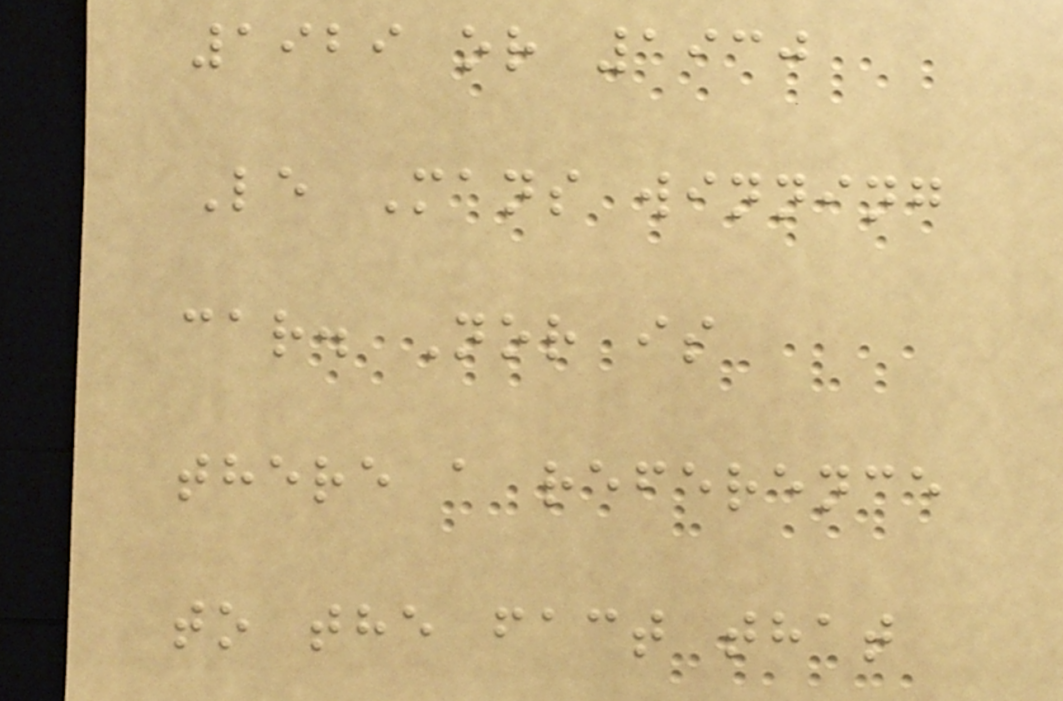1929 or 1930
Le Mans winning
car. Nor is
there a reference
to the fact that
